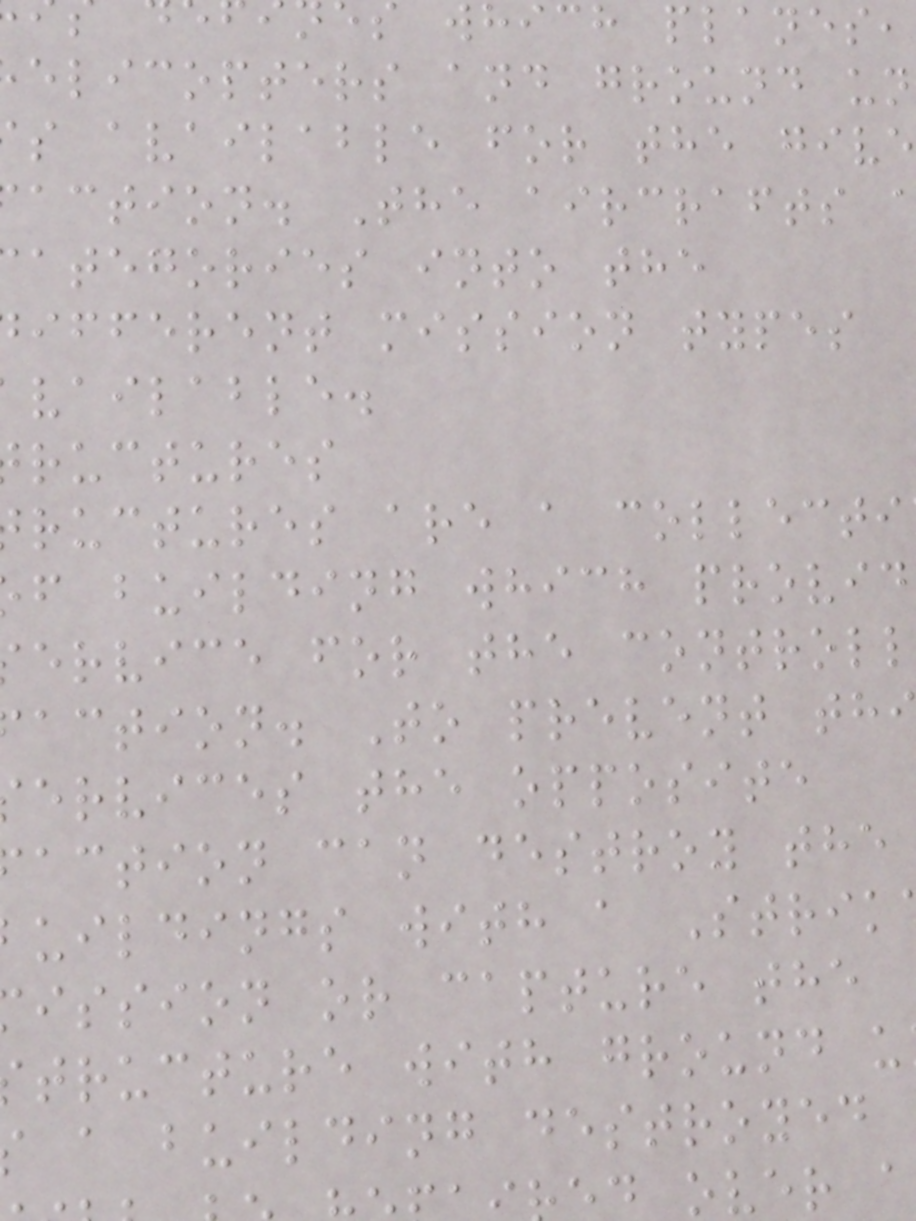which planes,
elicopters and ground un
s available for the give
action. The aircrafts
ategories into the
ifferent mission types
vailable.
ructures
ructures are a collecti
f building which provid
ervice for the controll
action. To prevent th
ervices the opposite
action can destroy the
uildings with a Strik
ission or capture the
tructure with ground u
a building destroyed
over a
